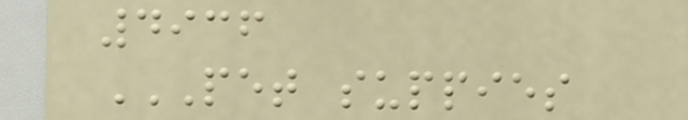4936
PET SUPPIES
